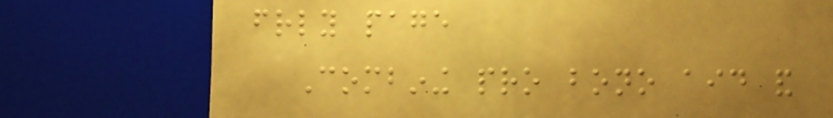friendly page
Combining pro bono aid and
